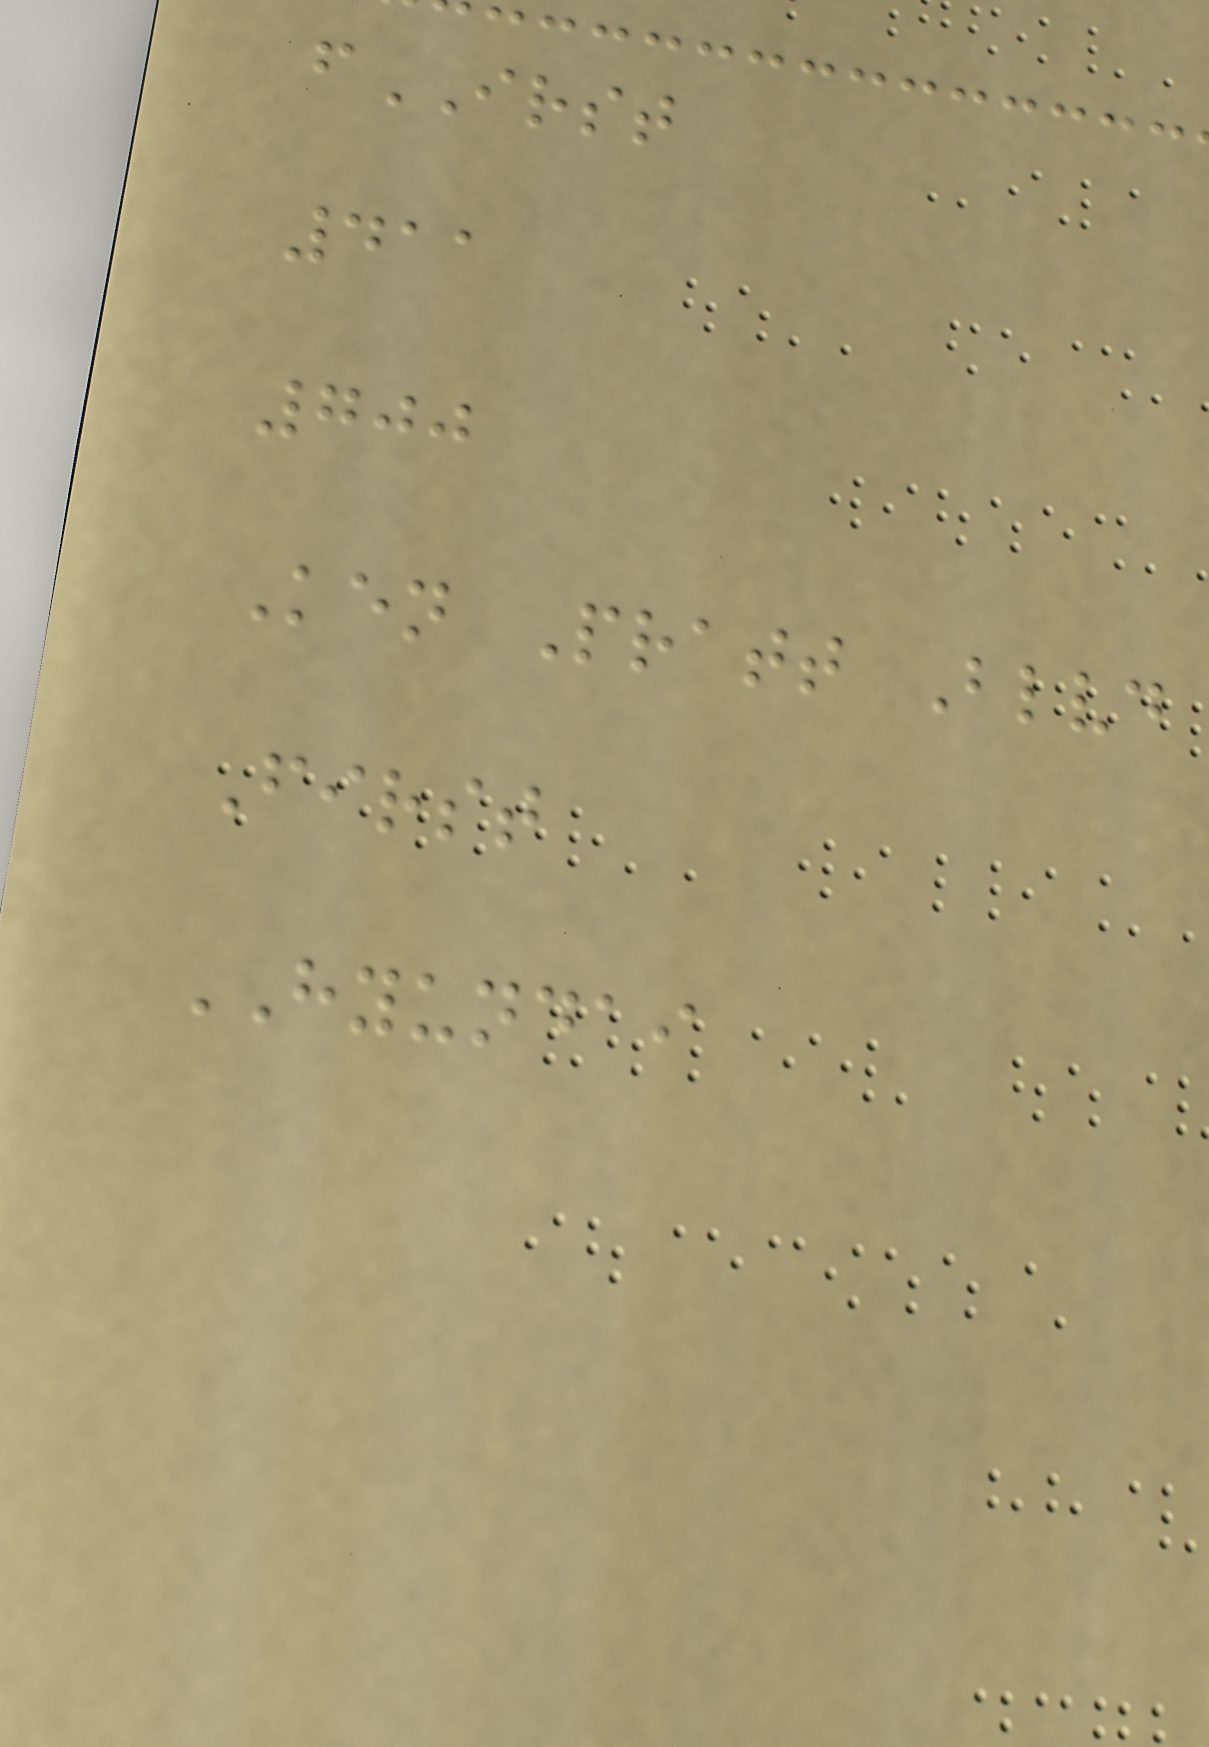fIRST
411
700
Ken Pratt Blvd
First
HYUNDAI
